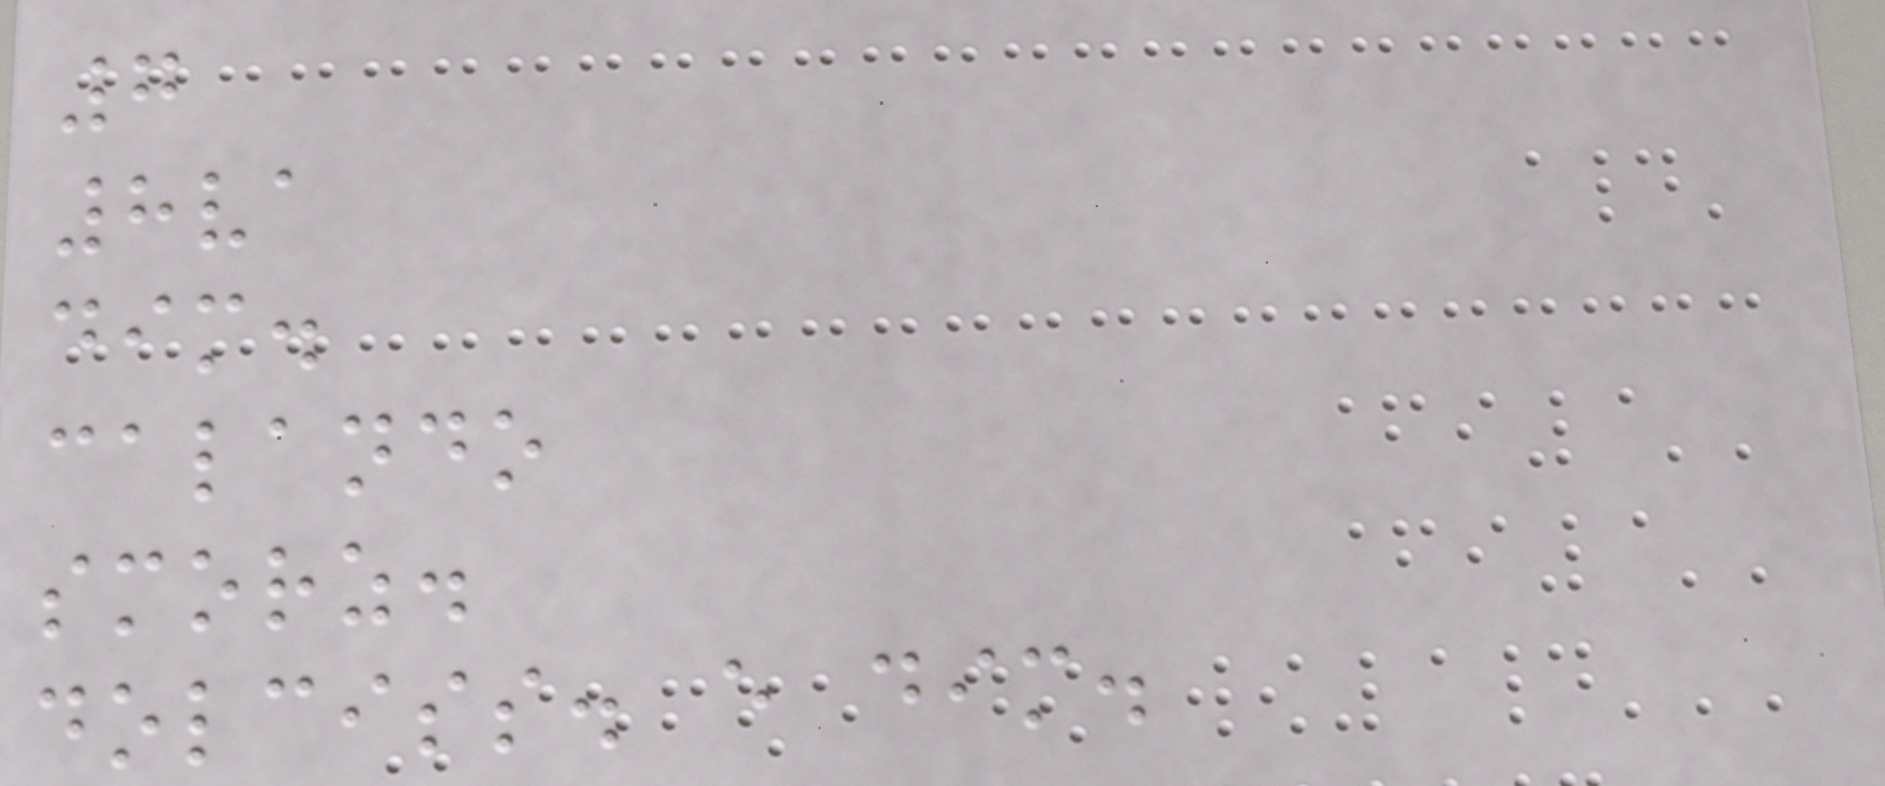7
8va
dim.
calando
smorz.
dolciss. e dim.
